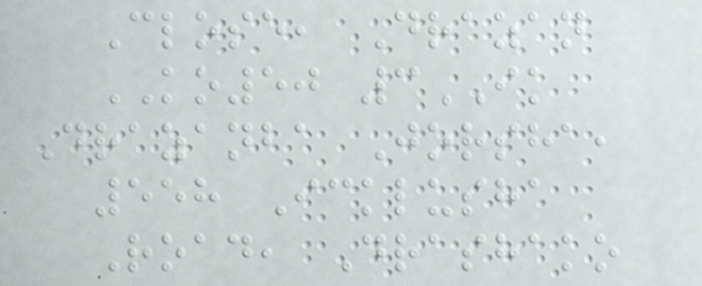Close, Drazan
KO50 3IK
Drazanba Jorsha,
558 Icklusha
Road, Drashako
